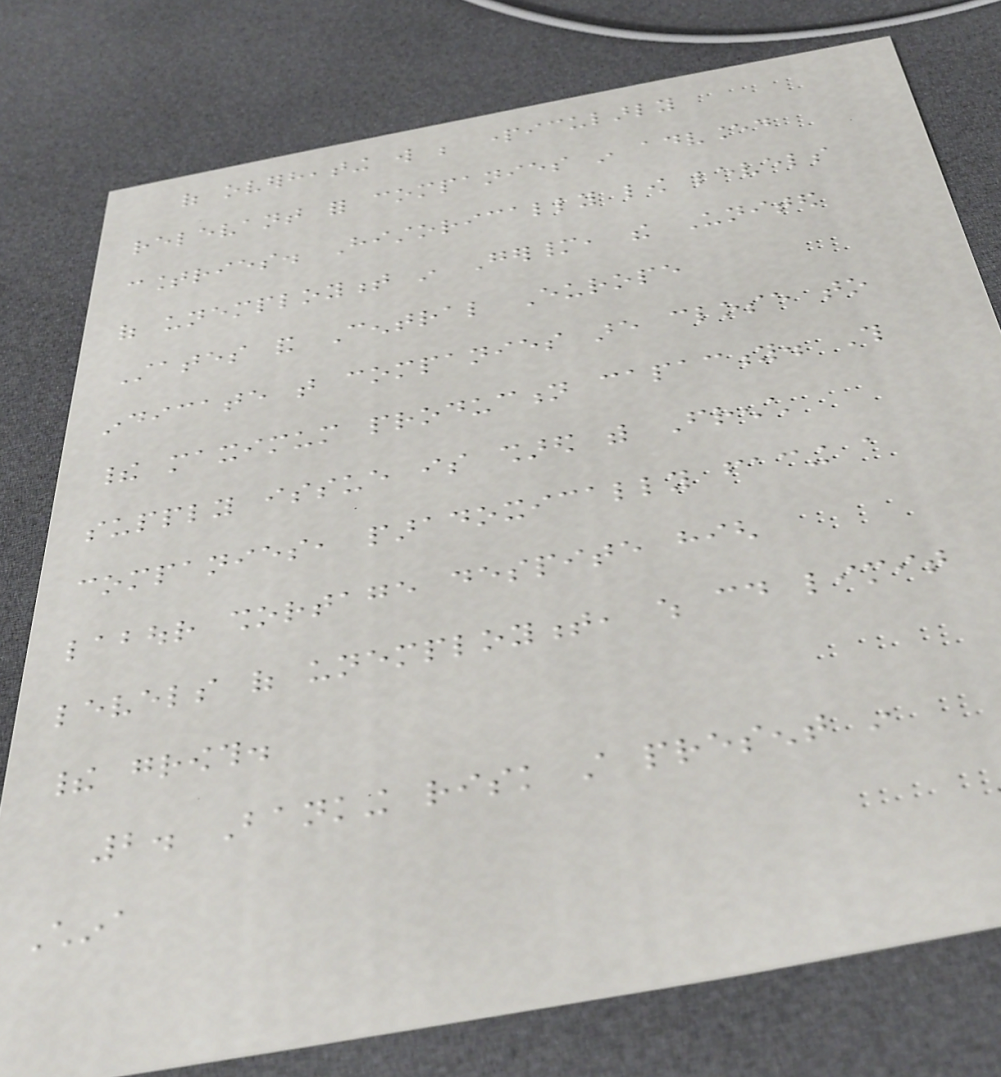of overheating will be particularly
relevant for companies in advanced
countries. Historically low levels
of unemployment in Germany, the United
States and Central Europe
indicate that companies are close to
their maximum production capacity. This
supply issue is shared with French
companies, paradoxically facing a
labour shortage despite high
levels of unemployment, which could limit
their growth.
2. Banking risk still present in
China
